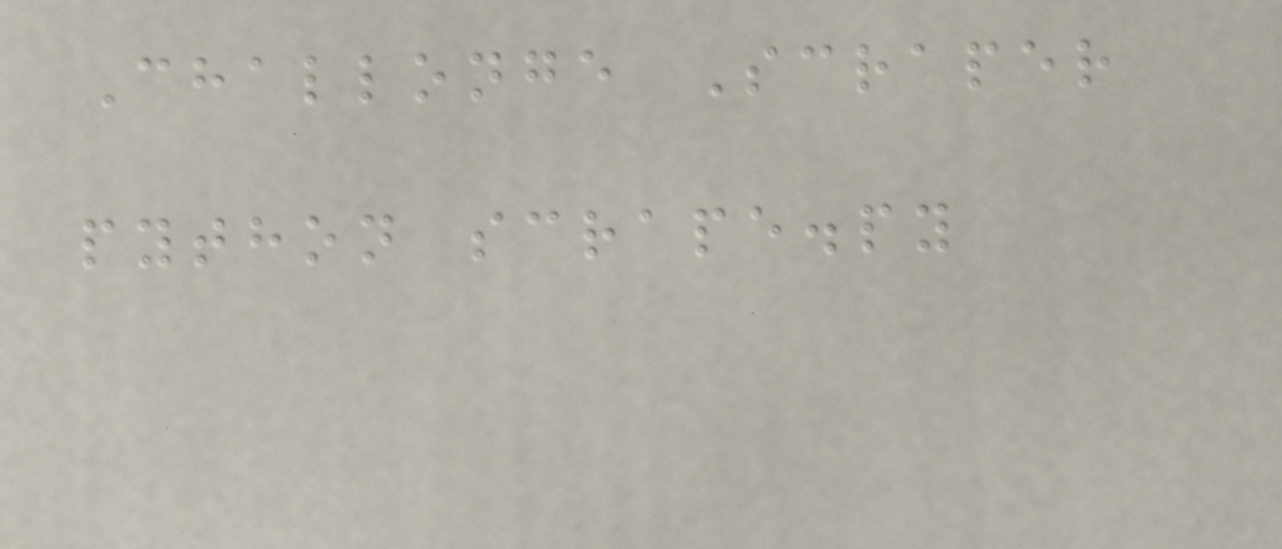Challonge Scraper
python scrape.py
